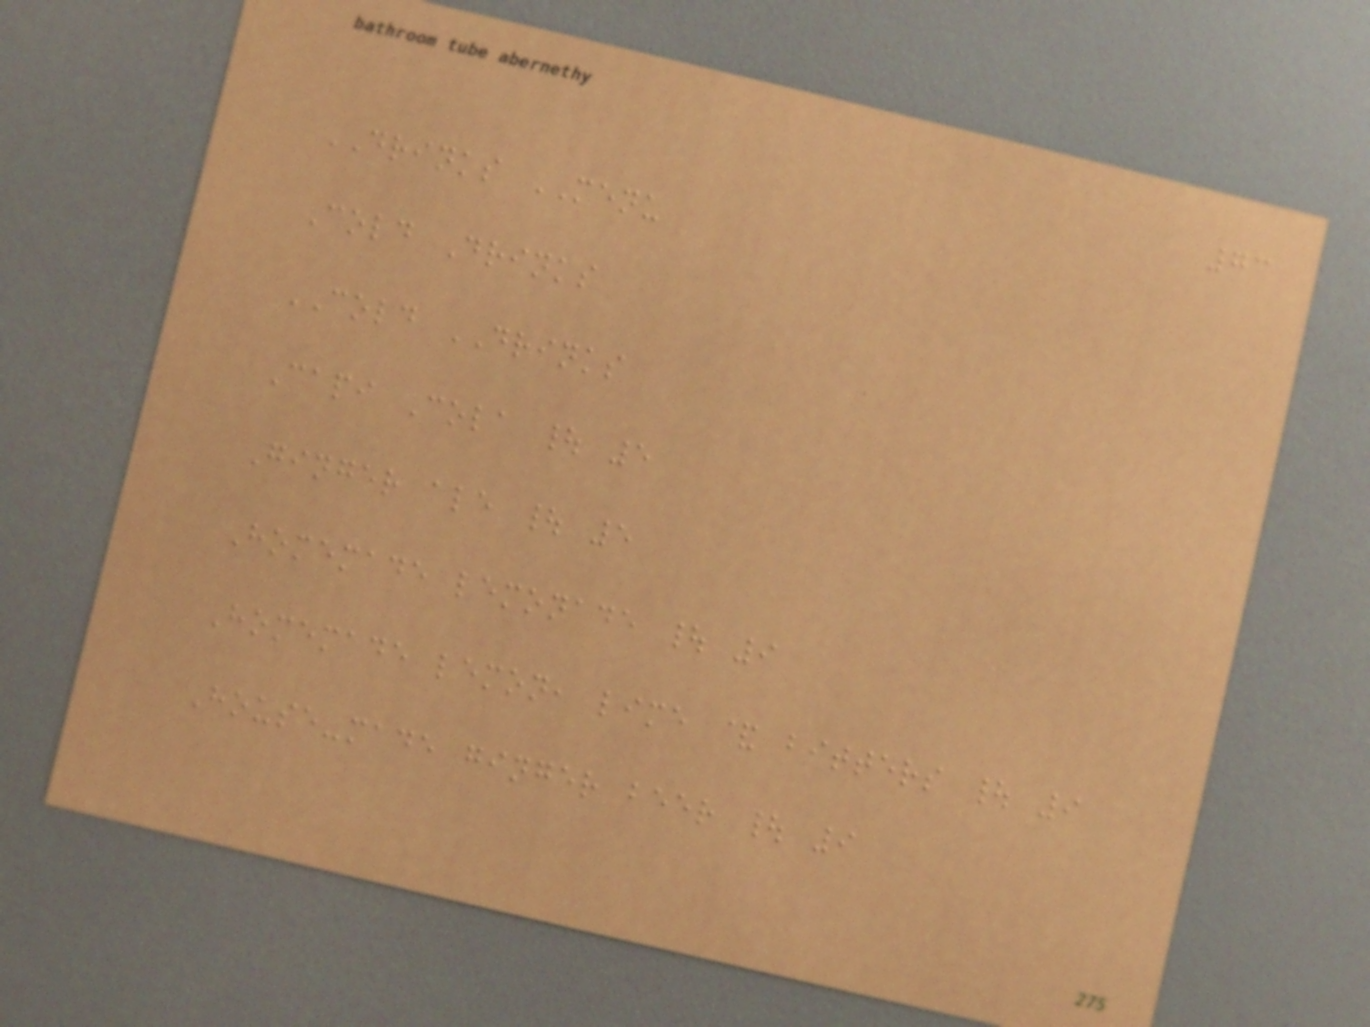73
DRINKS MENU
Cold Drinks
COLD DRINKS
Capi Cola | 5
Ginger ale | 5
Homemade lemonade | 9
Homemade lemon, lime & bitters | 9
House-made ginger beer | 9
